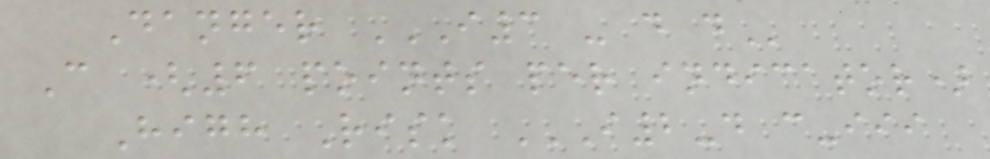Danger I3 - D D
C (6 points per indicator)
High Risk I2-D C-III
